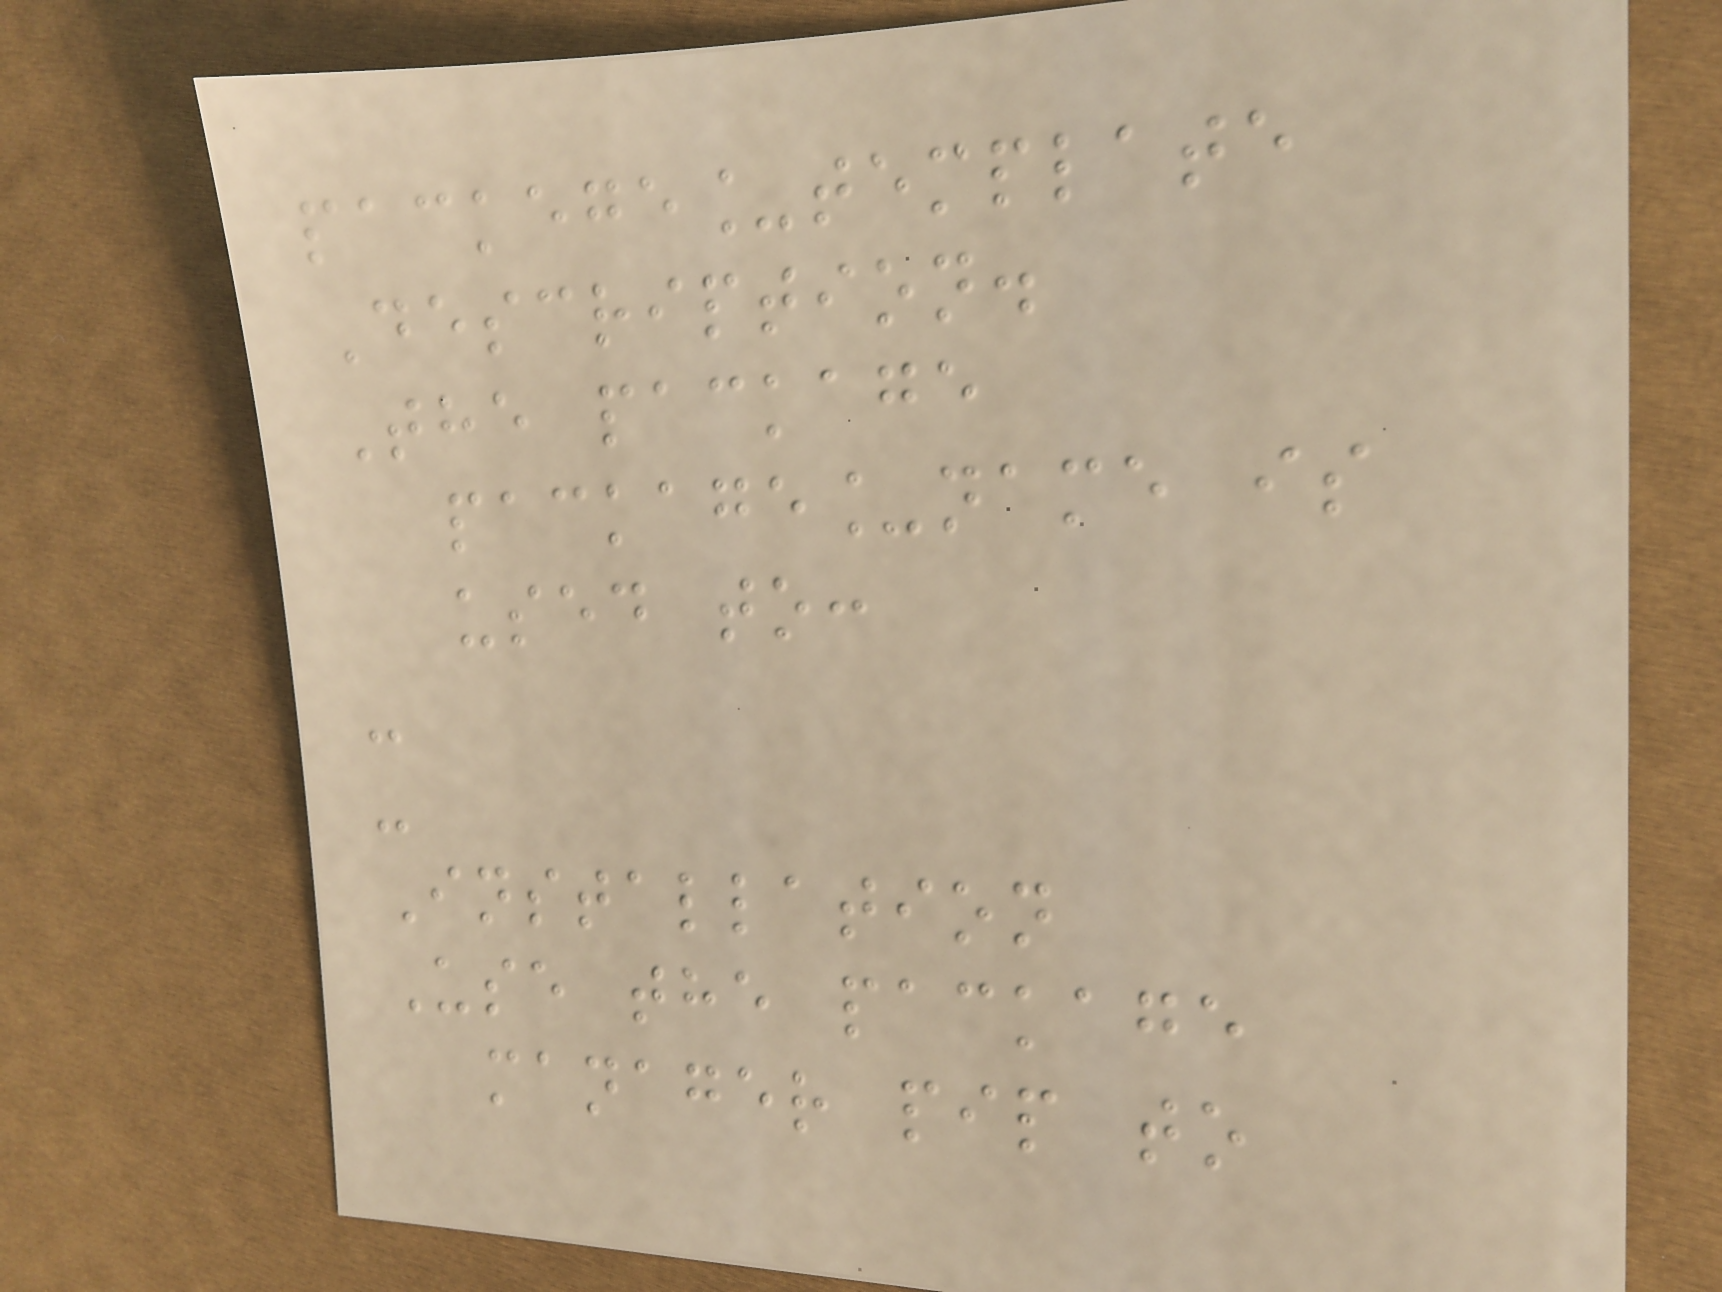packege_template
Description.
The package
package_name is
used to:
-
-
Installation
Use the package
manager pip to
